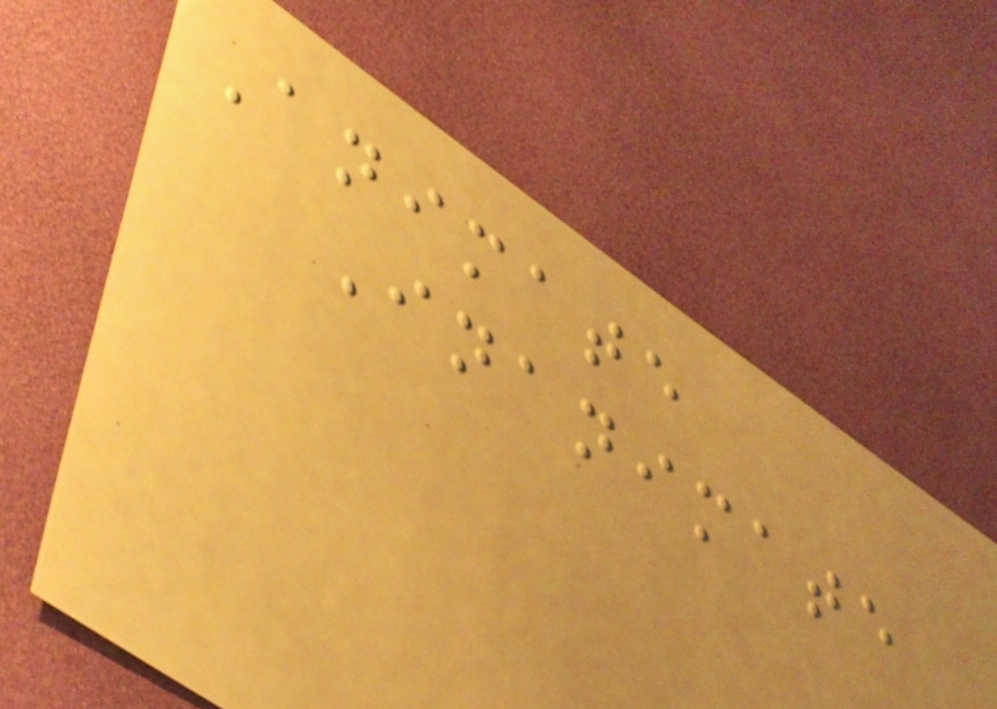Animate
Inanimate
